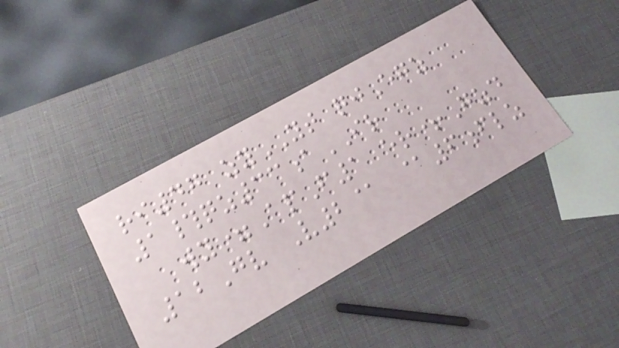ri47 zyYT qjEgz
1#qz33aIR
wy=ApF1 er+Gzd
12Gv V2@ @6flz
